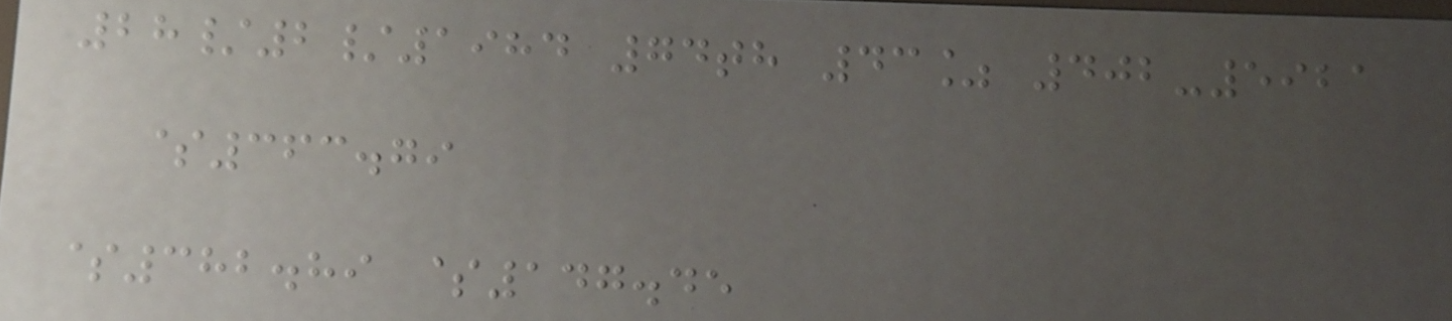28/2/1984 74th 43% 402-5921
$363.79
$382.89 $147.45
